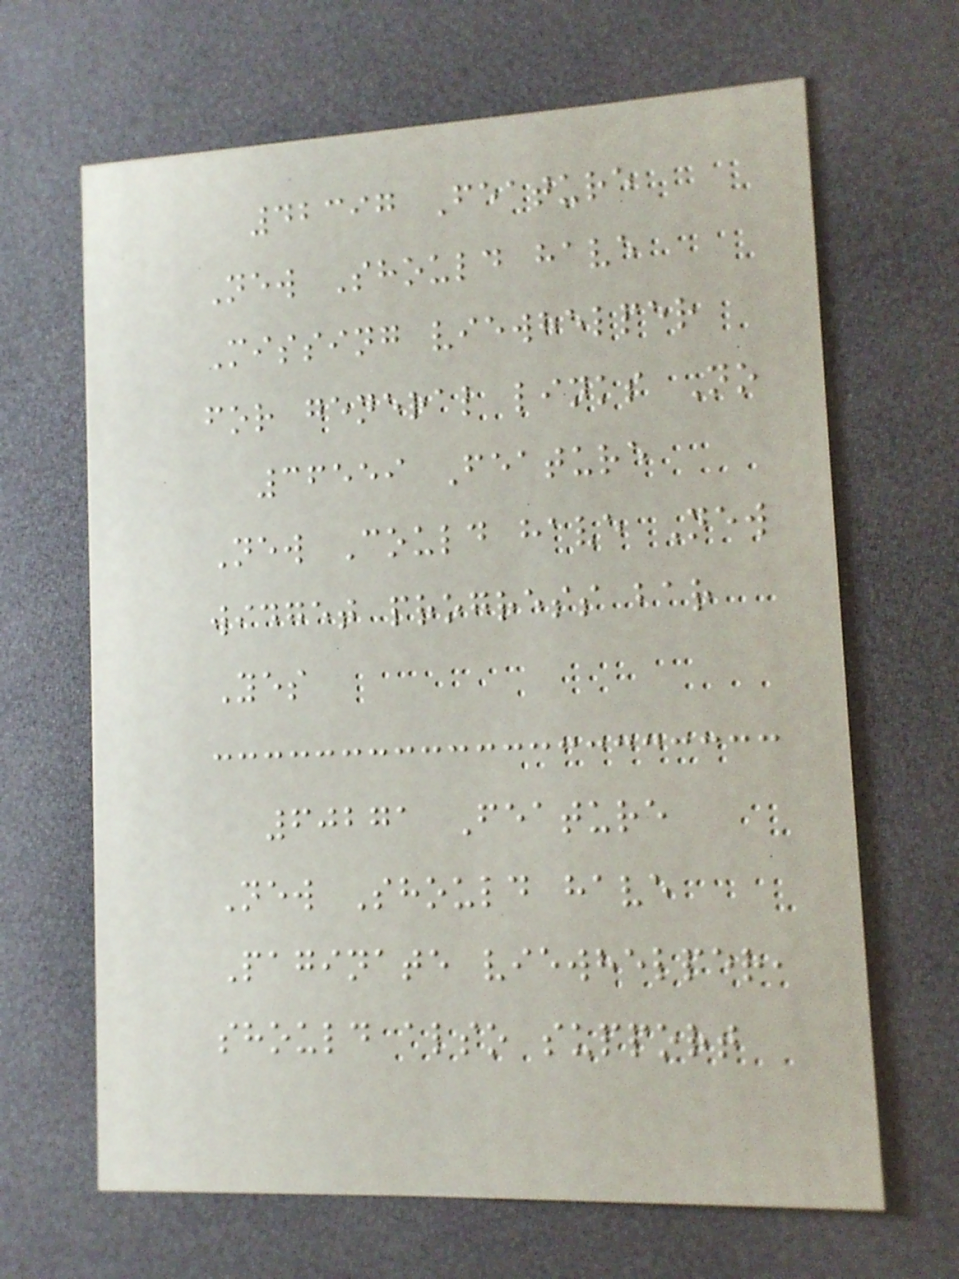42397 Feature
New Should have
Missing viewhelper
for general links No
36559 Feature
New Could have New
widget progress bar
Yes
60271 Feature
New Should have
Paginate viewhelper,
should also support
